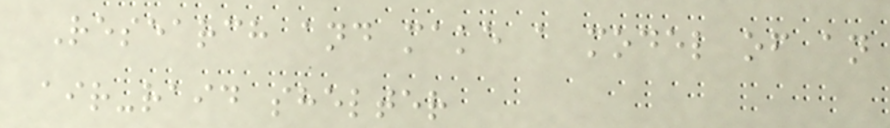Research and make a model of an
air-raid shelter
